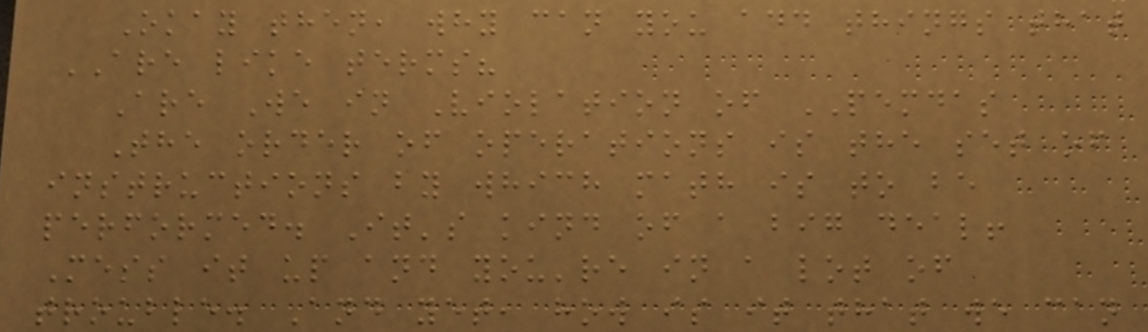Okay then, why can you add things that
ARE like terms?
Are We in Violation of PEMDAS
The order of operations is the set of
instructions by which math is to be
performed. It's kind of a big deal!
Mess it up and you're in a lot of
trouble. And yet, how is it that we can
